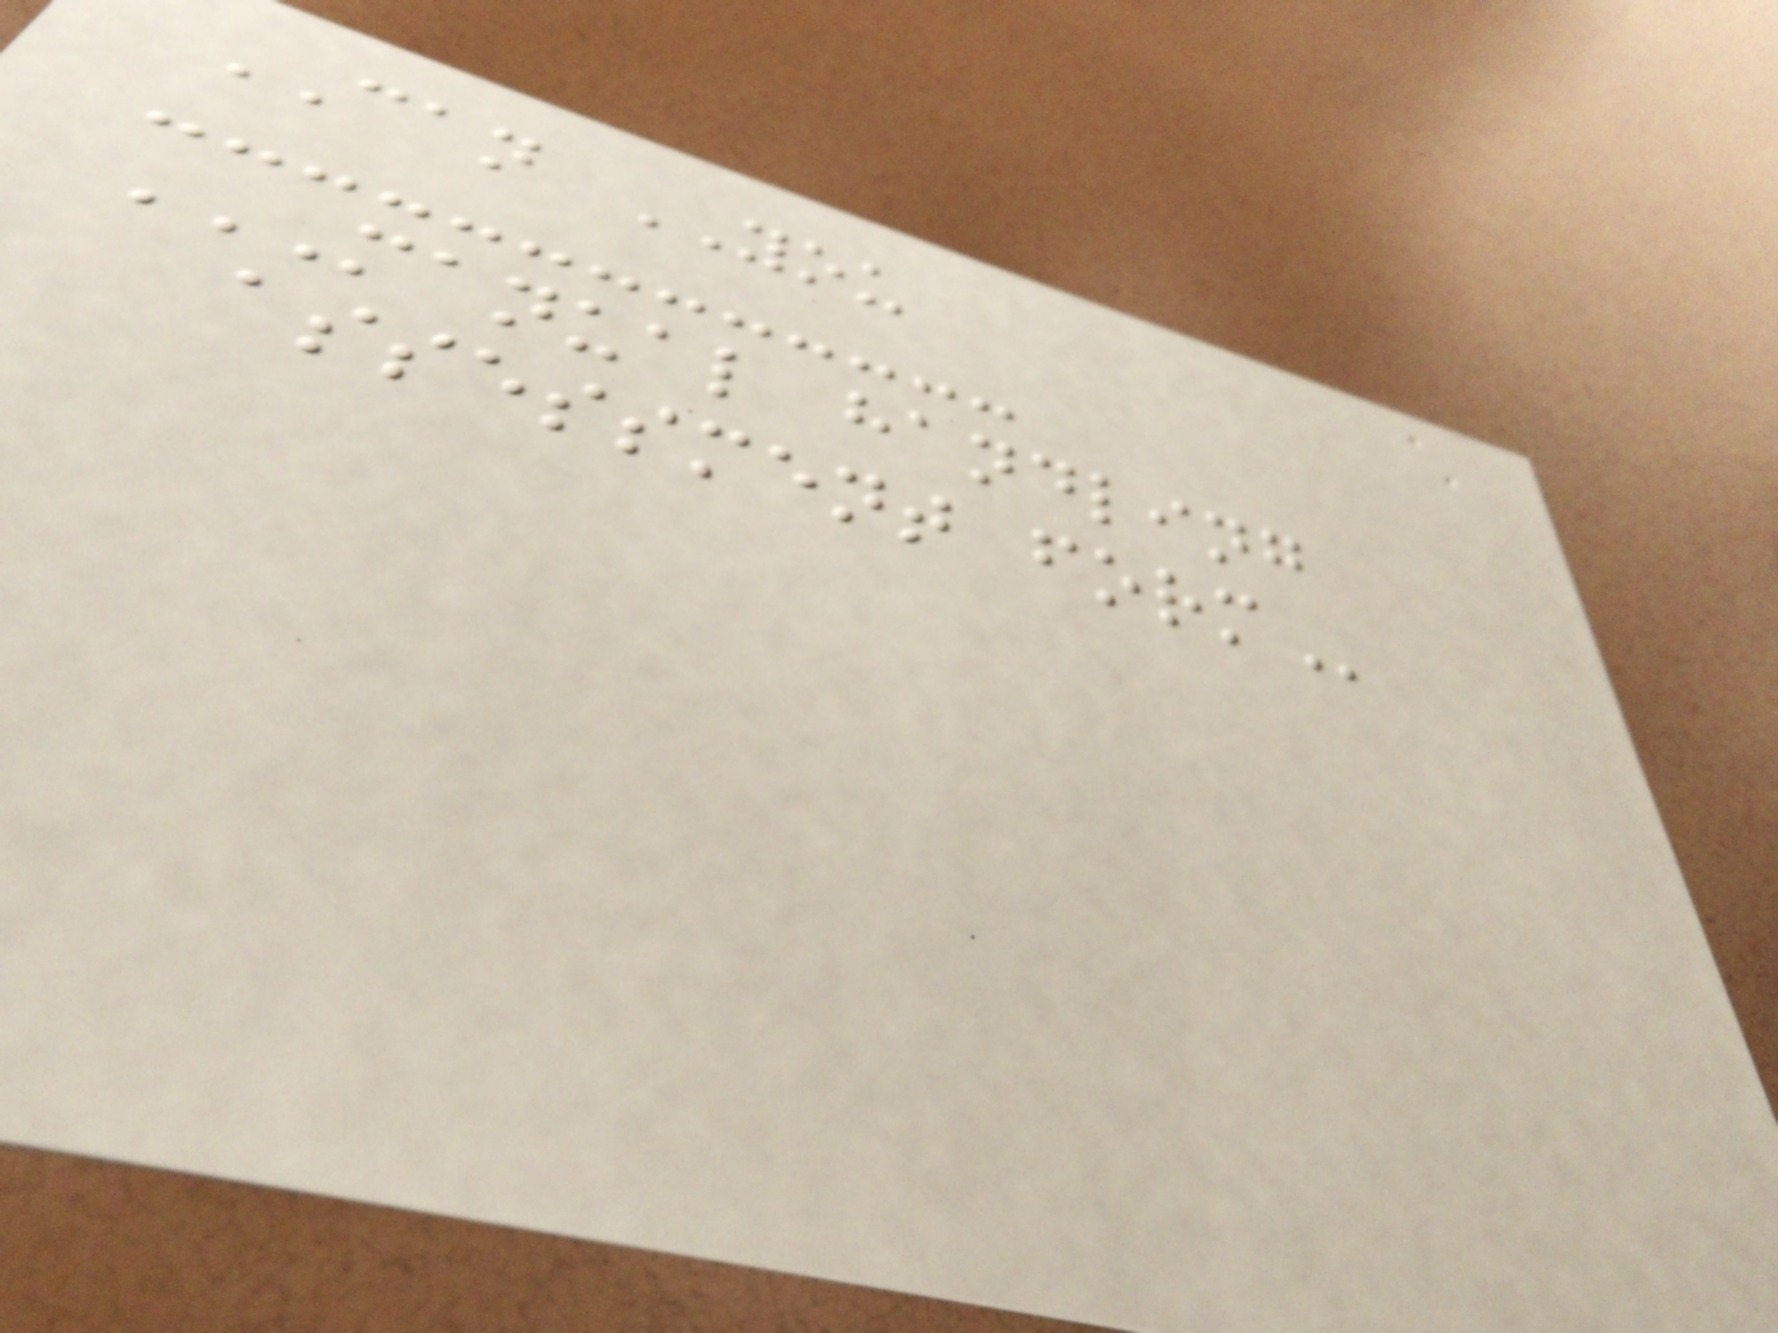CAN YOU
MANUAL HANDLING
ASSESSMENT FORM
